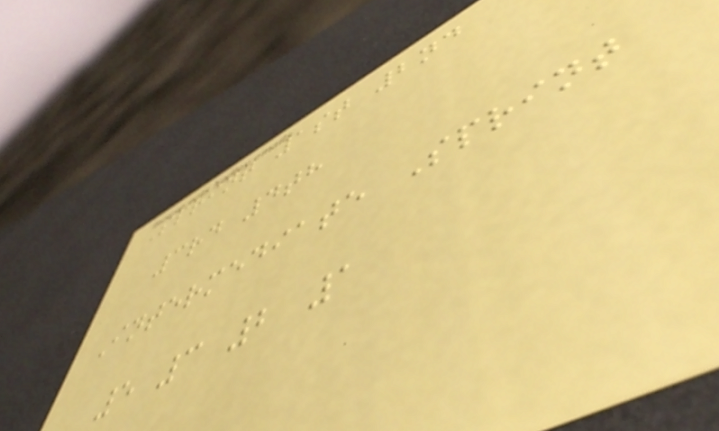Sprint 1st 2nd
3rd 4th
Intermediate Sprint
5 3 2 1
